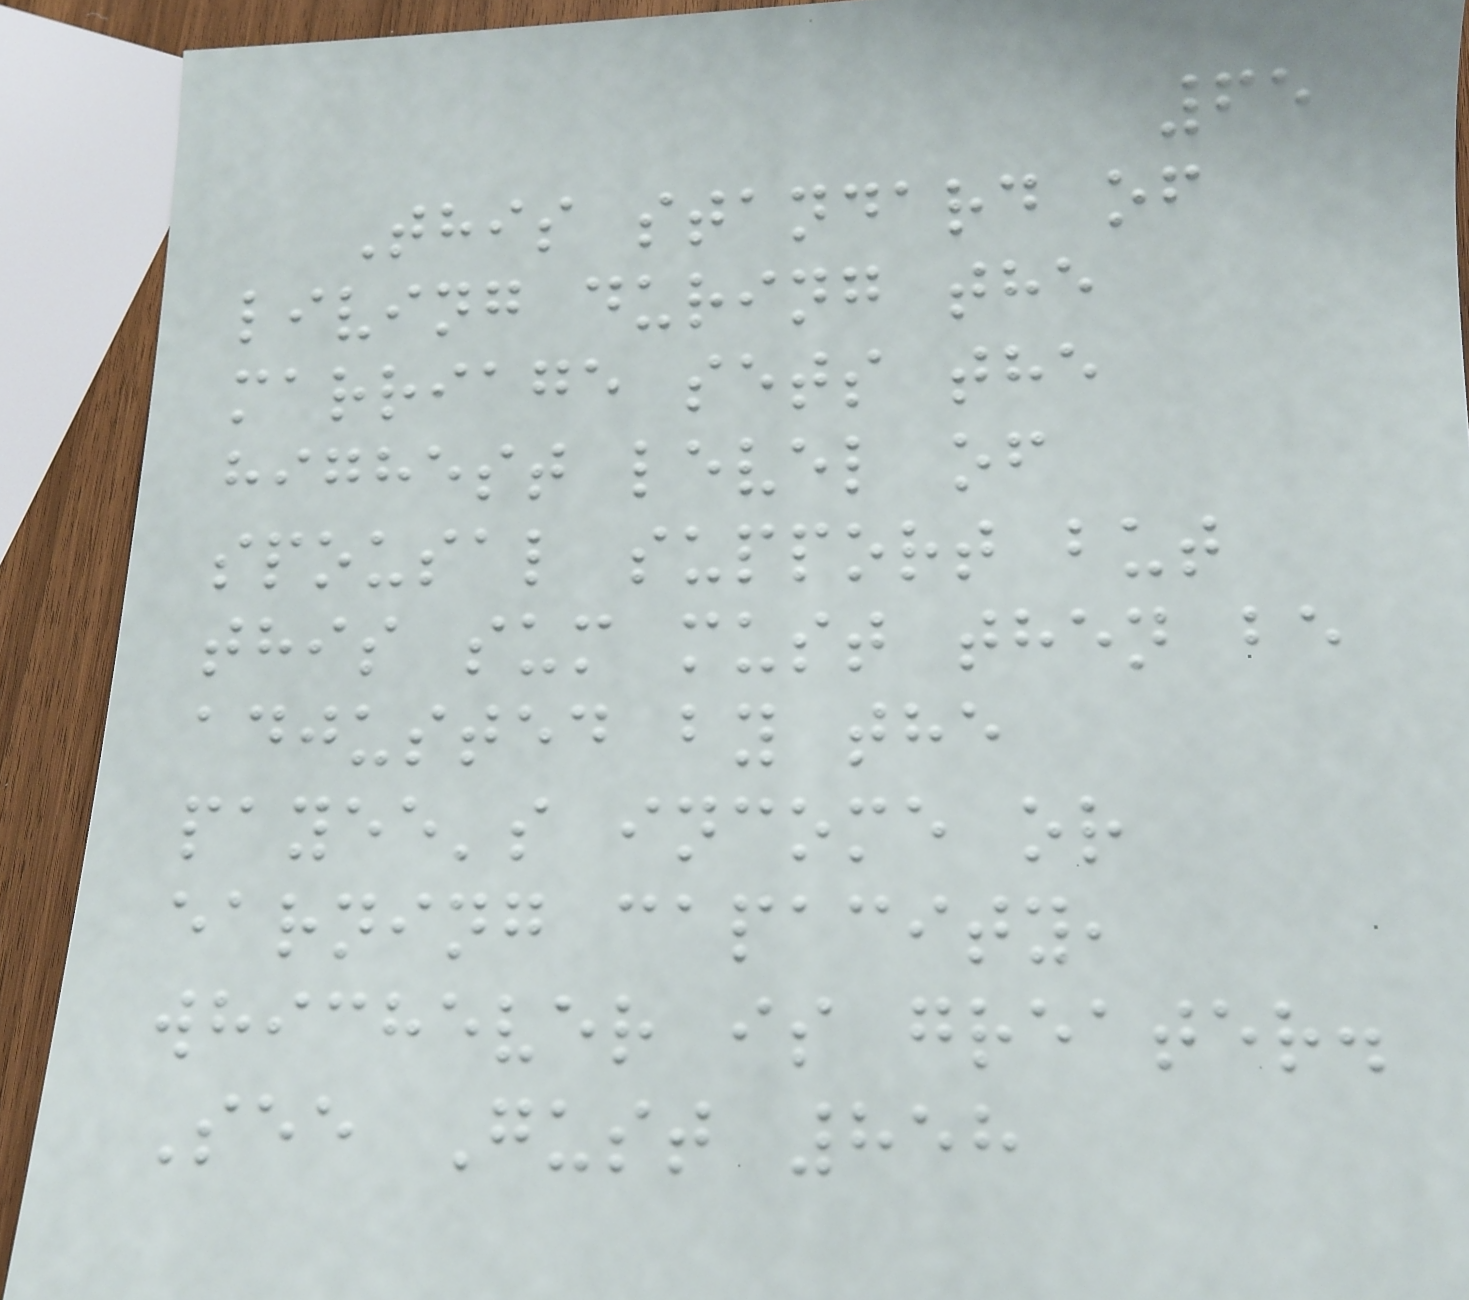65
This standard of
living during the
marriage sets the
highest level of
spousal support but
this sum must then be
adjusted by the
payee's income or
earning capacity,
whichever is greater.
See Gust 858
